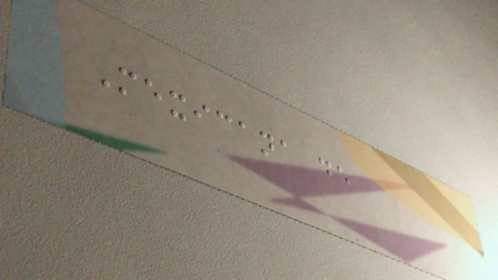Mexicana de
